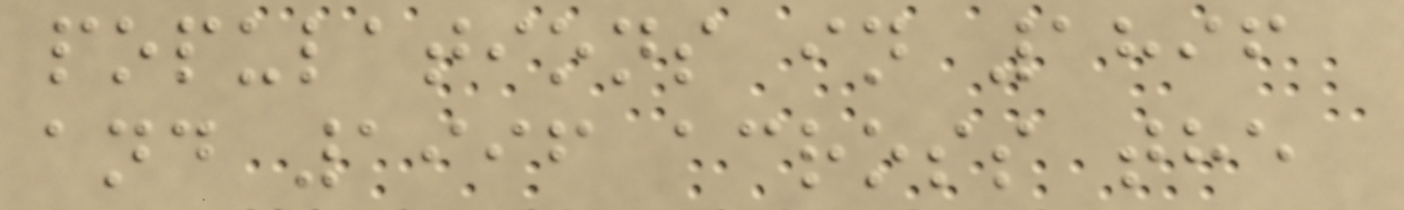populations in 1896
and 1996 across the
